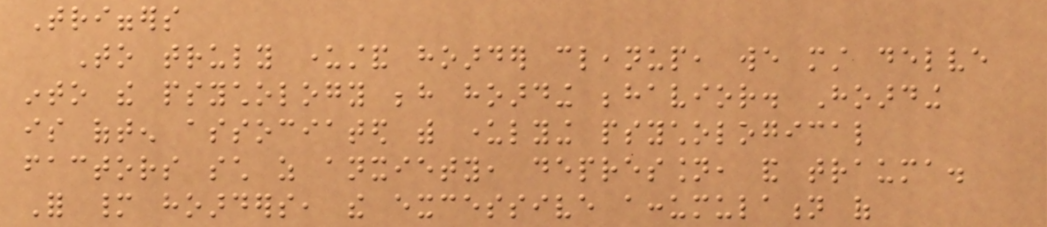Triggers
To truly understand hoarder cleanup, we must delve
into the psychology behind hoarding behavior. Hoarding
is often associated with underlying psychological
factors such as anxiety, depression, and trauma.
For many hoarders, the excessive accumulation of
